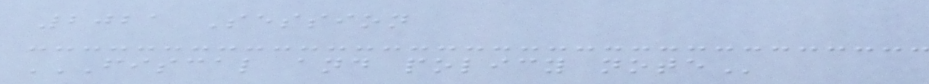2021 Session
FISCAL AND POLICY NOTE
